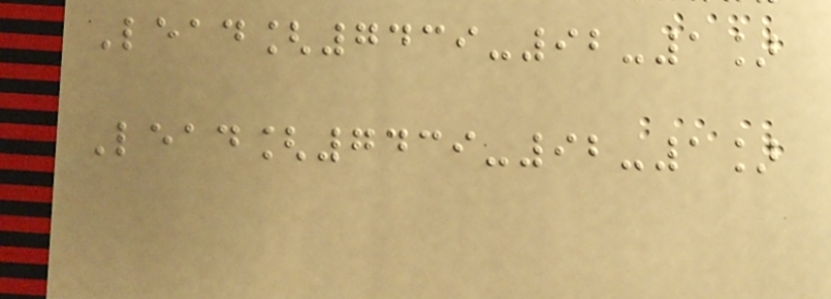Lead[7439-92-1]
Lead[7439-92-1]
